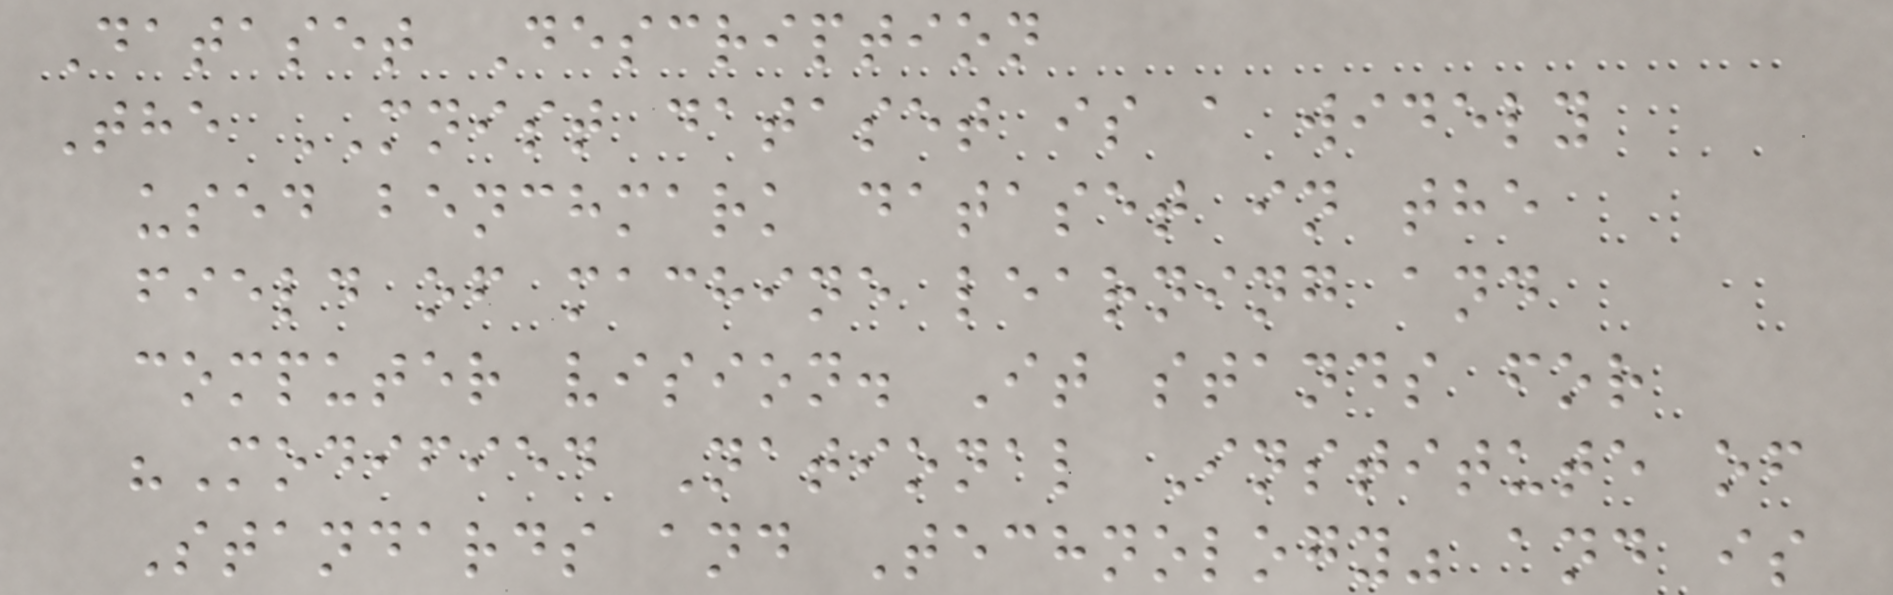Dataset Description
The MNIST dataset is a widely
used benchmark dataset in the
field of machine learning and
computer vision. It stands for
"Modified National Institute of
Standards and Technology" and is
